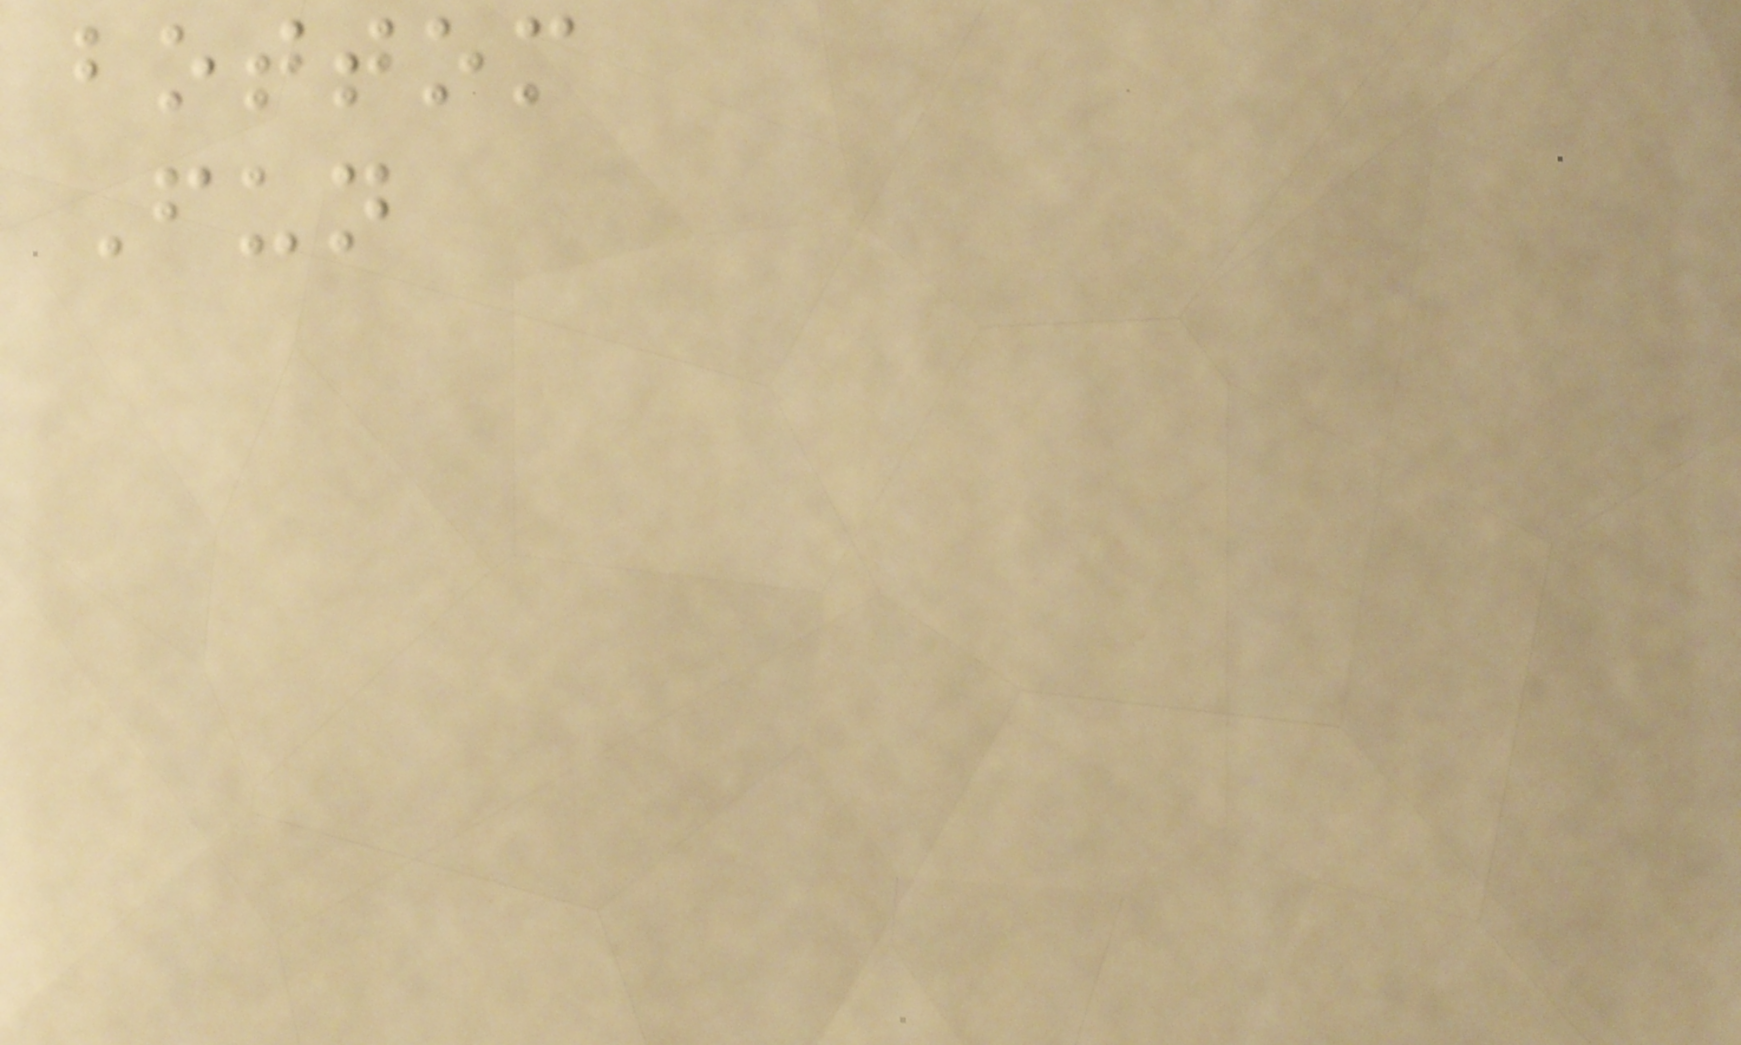bottom
Fun
